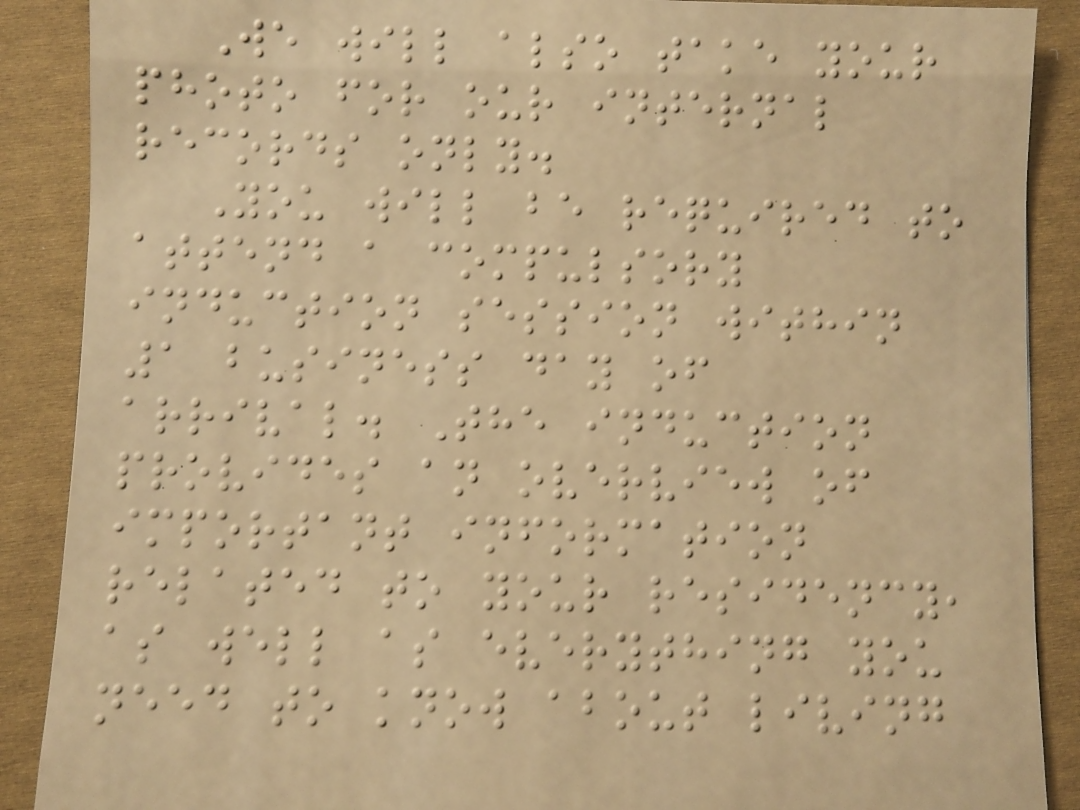We will also take your
photo for our internal
records only.
You will be required to
attend a compulsory
induction session within
1 business day of
arrival. The induction
provides an overview of
important information
related to your residency,
as well as everything you
need to know about living
